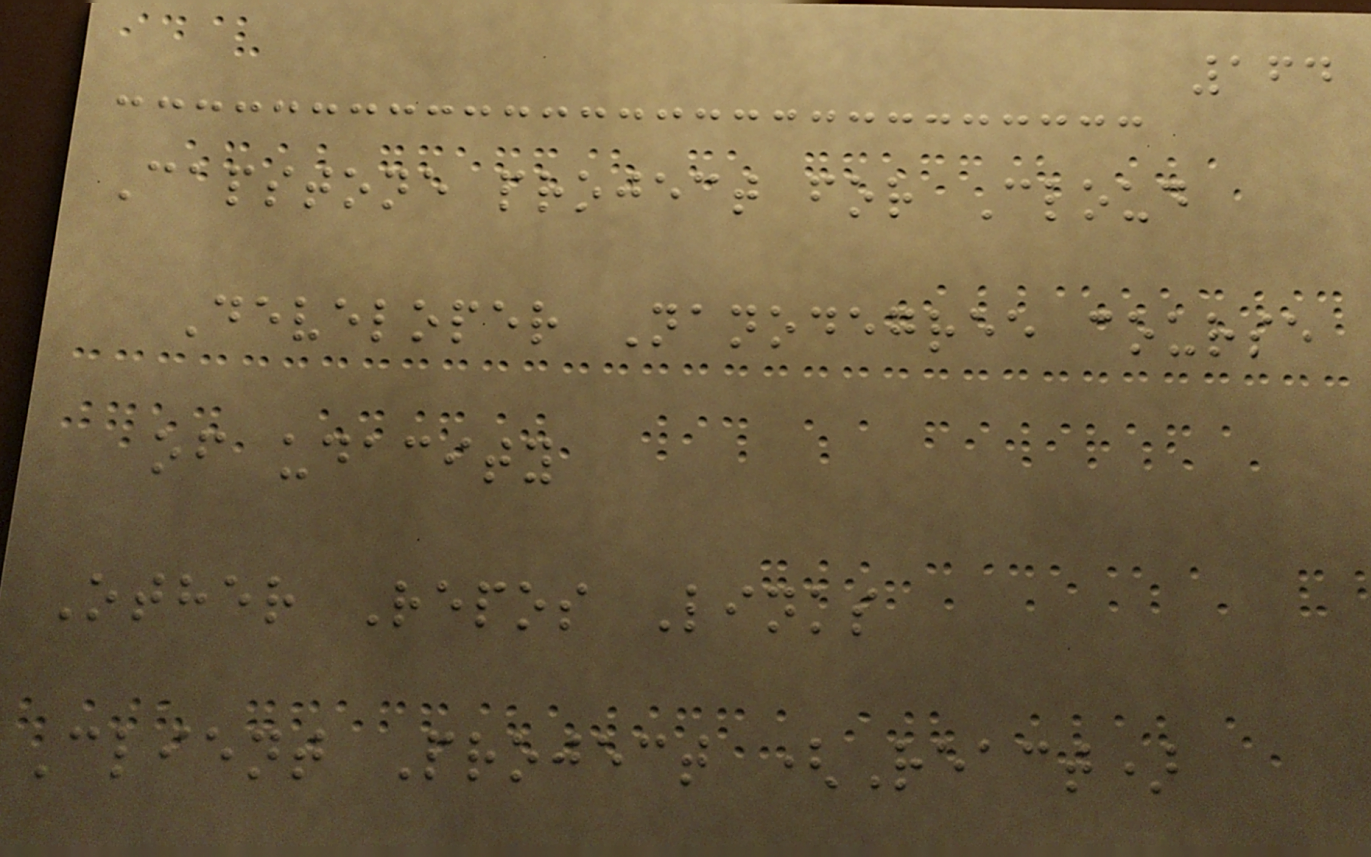164
Capstone project for Cloud
Developer Nanodegree course
of udacity
Other Repos Links
Client Project (React)
